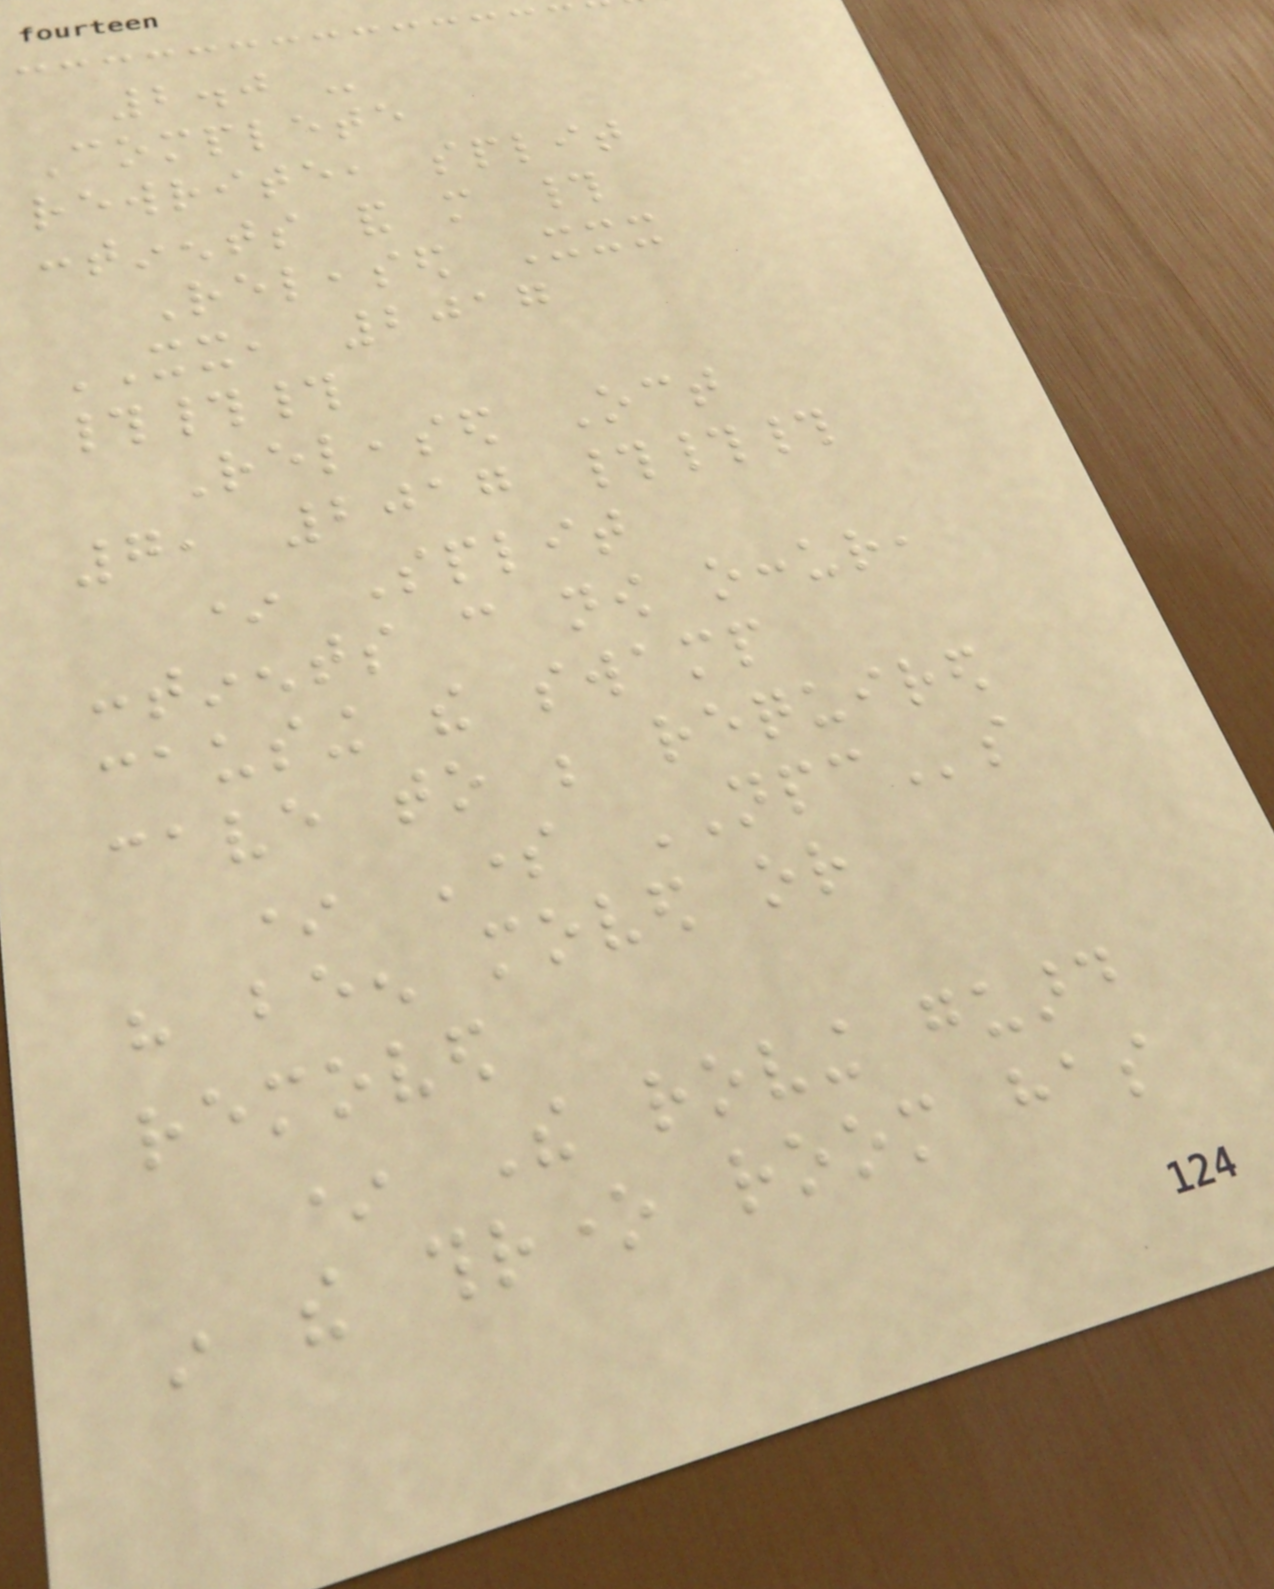2.0 -
Complete
rewrite, split
continents and more #
Released Xxx
XX, 2017
###
Released Oct
7, 2017 ###
* Split
continents can now occur,
causing the swamp
cave to be required
* Some NPCs
have been moved or
removed
* The roving guard
in the throne room has
